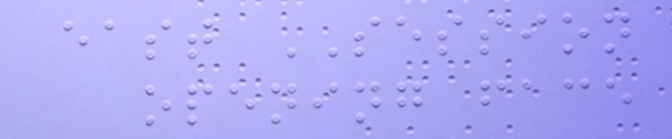east SESSION
opening face
